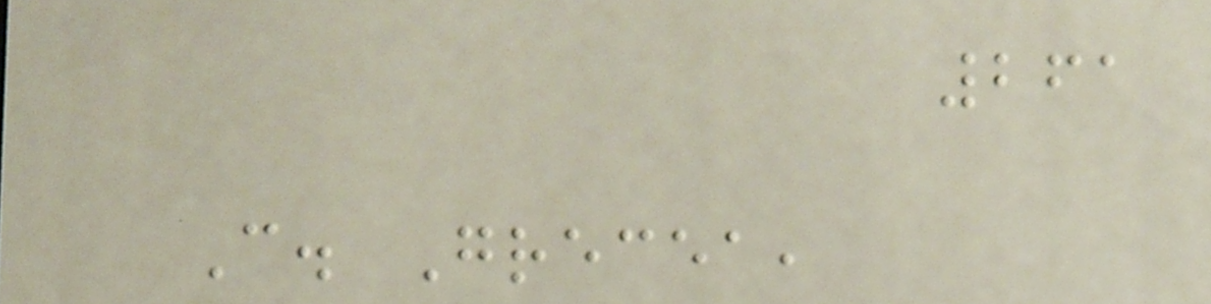261
C. Grecea,
